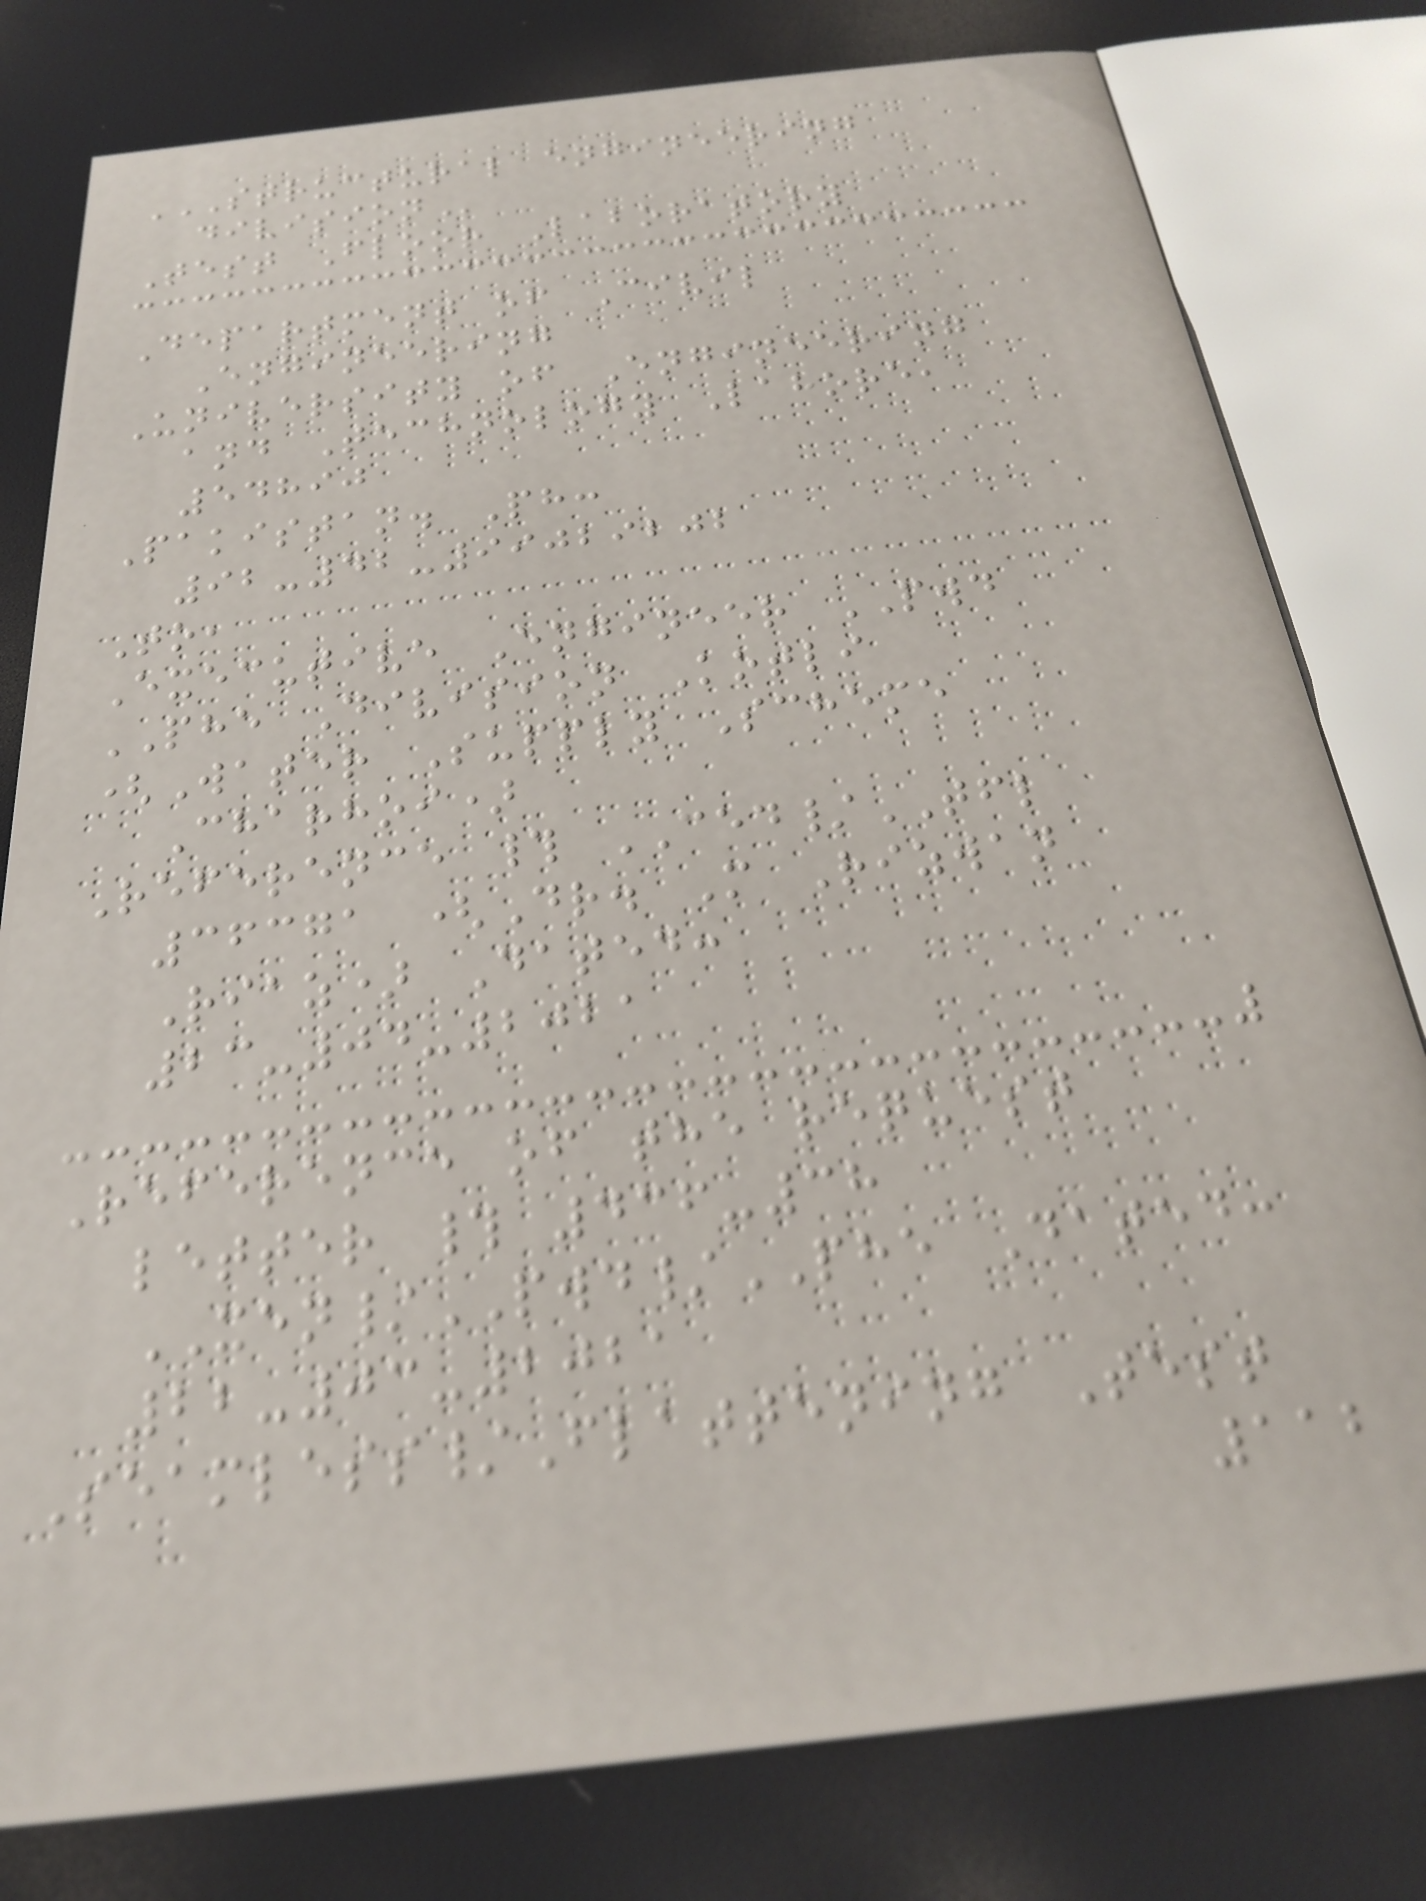STRUCTURAL ENGINEERING
DIVISION
Test Floor Laboratory
Department of Civil
Engineering
University of Engineering
and Technology Lahore,
54890
Pakistan. Ph:
92-42-99029202
To,
Executive Engineer PWD
PHE Division Kotli
(Water Supply Scheme
Charhoi)
Reference # CED/TFL
36371 (Dr. M Rizwan
Riaz) Dated:
23-04-2021
Reference of the request
letter # 436-38
XEN/PWD/PHE Dated:
22-03-2021
Seamless/Flattening Test
112
